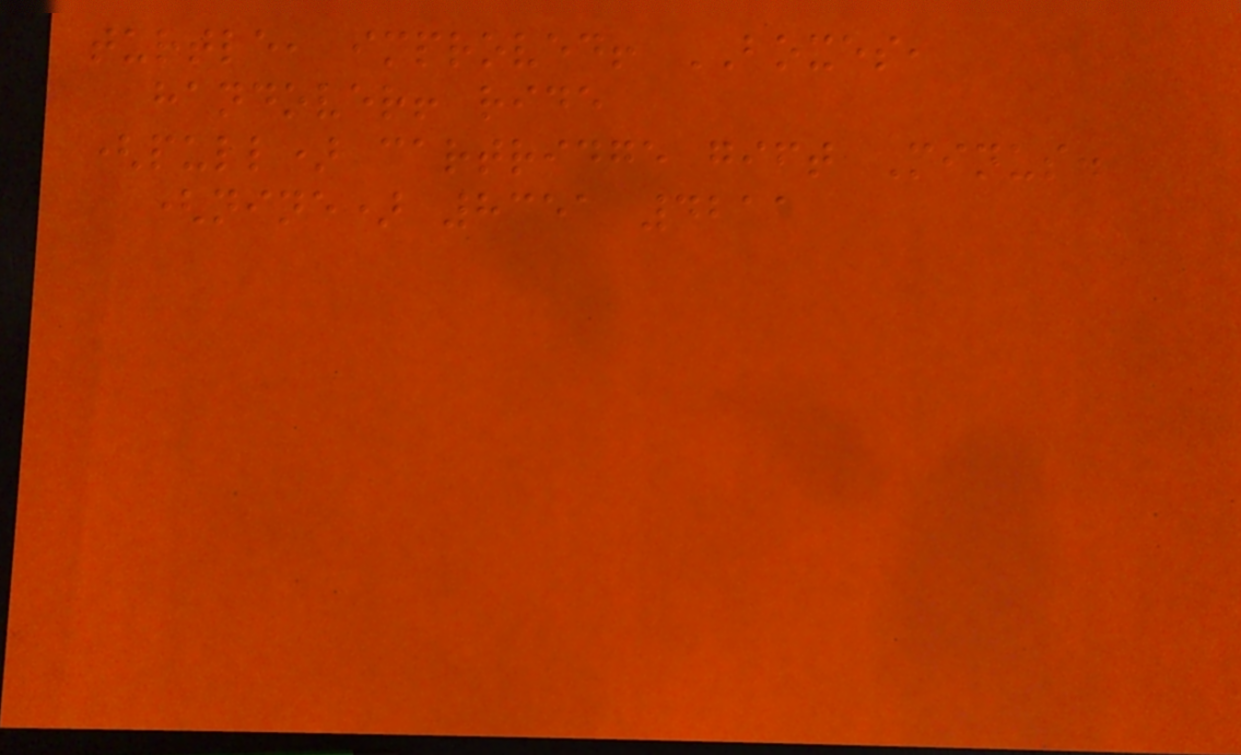turtle, improved! BOXES,
handover! ride
(pull) cartridge gift Minus.
(nine) 8351 4211
